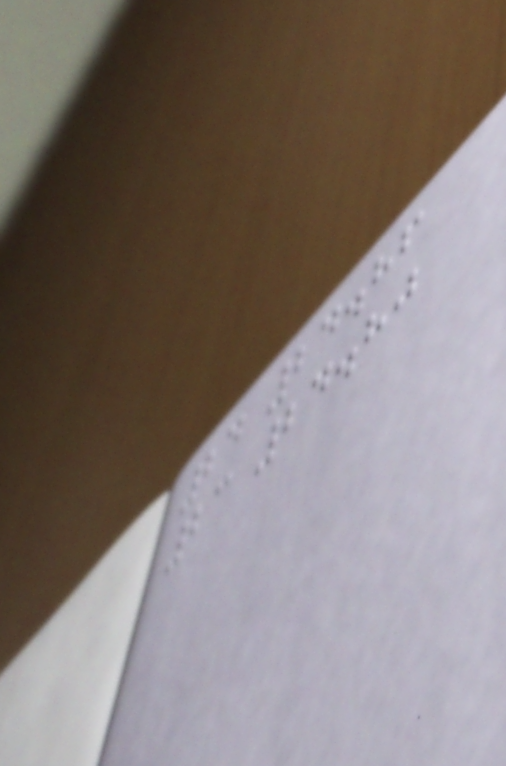24 24.86
23 24.80
